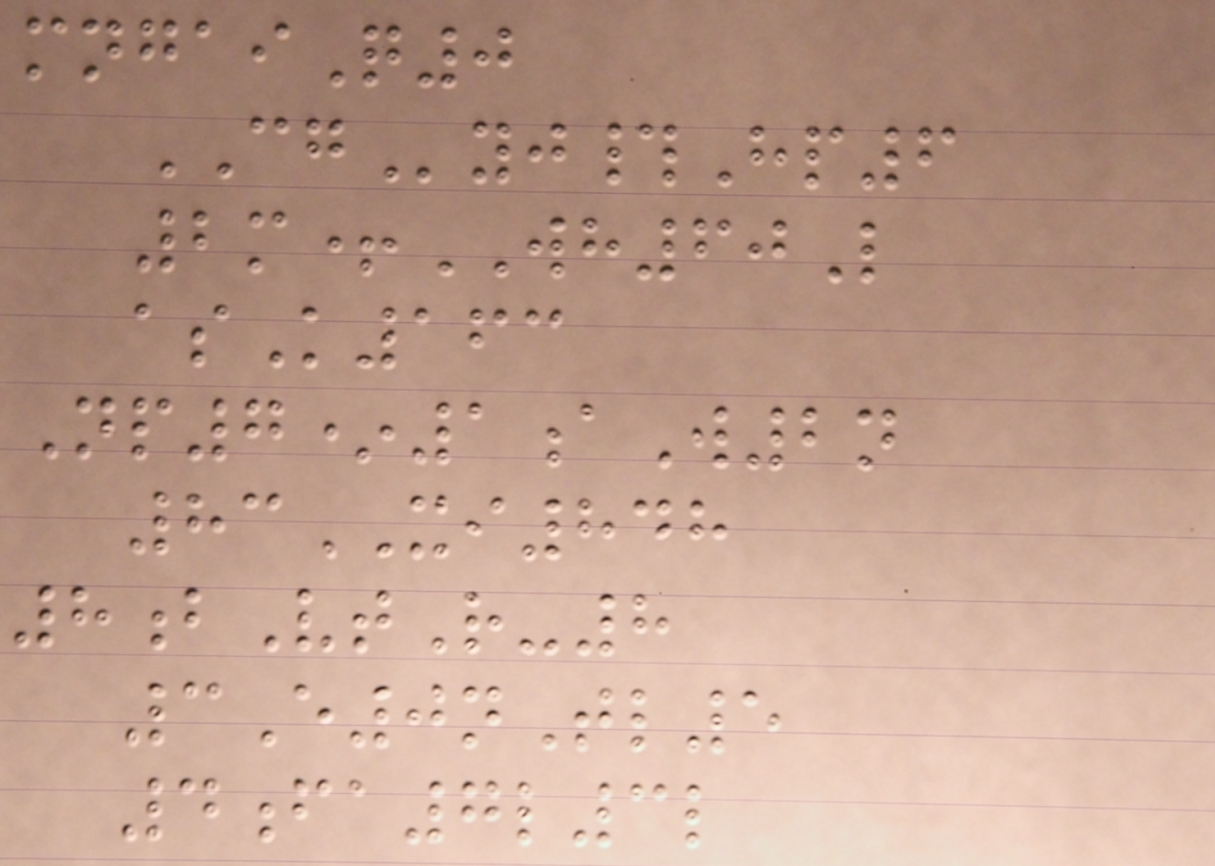mngaiQ0
CGyj#Hp6
2m+WH60L
asK163
Np7*1aW2n
83XI848
8bVtR-8
3E0nTl5
4fa7l3l
